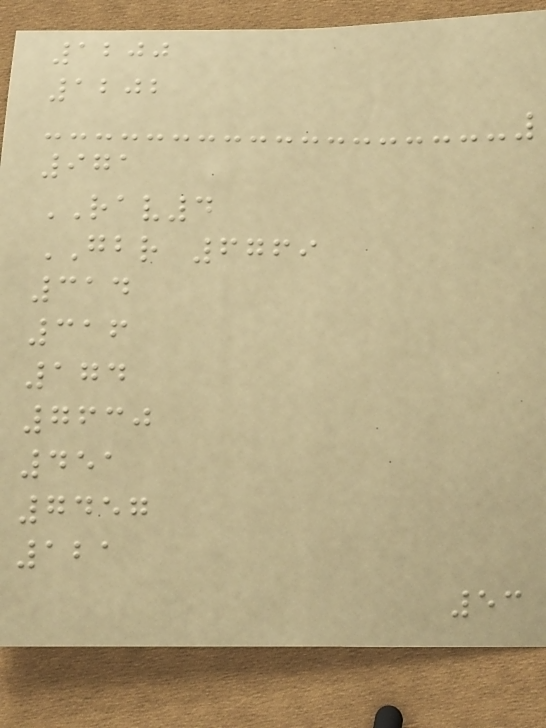1200
1202
971
RAV4
GBR 6769
314
316
174
7630
451
7457
121
53
